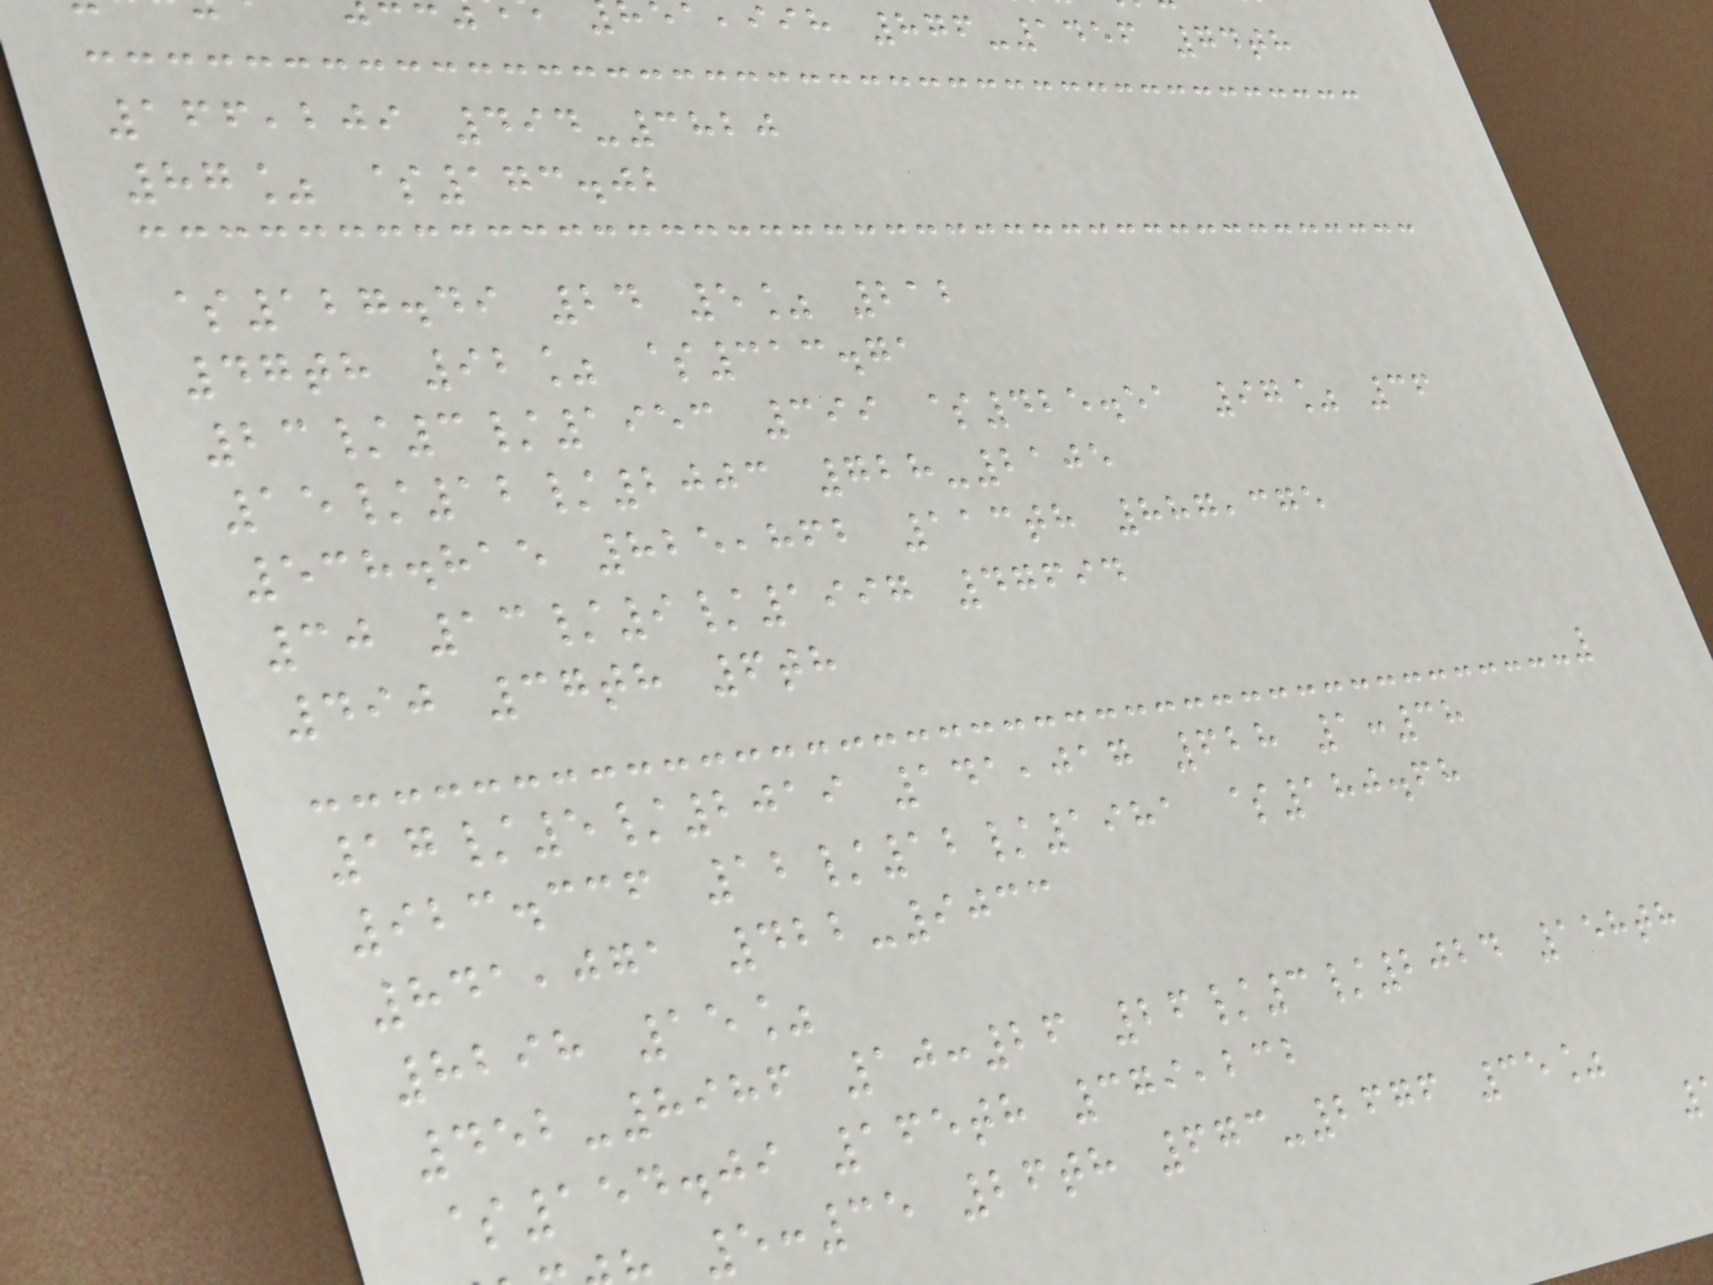,iih 876-1456 74th
166,209 494-3820
87% $173.02
$127.49 24 5% 212
47th 92% $313.71
23/3/1953 399 $425.51 97% 36
15/12/2003 728-2105
538.815 825,862 113th 887,375
30 13/9/1997 47694
490 37th 6th
17/5/2019 141,017 628 1:38
923.336 12/12/1981 $180.68
841,071 422-9033
8298 15%
452-8986 10:26 26/3/2024 158th
$154.09 165th 379,232
5:35 26th 673-2676 35%
